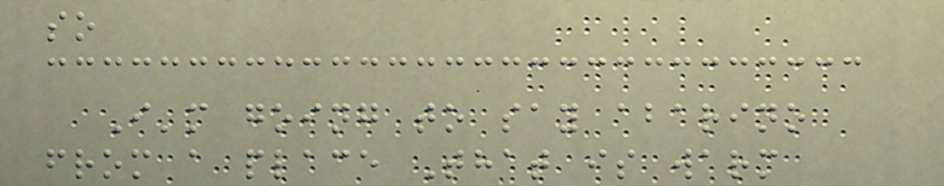so
I'm going to say abarino
from a place That is warm
